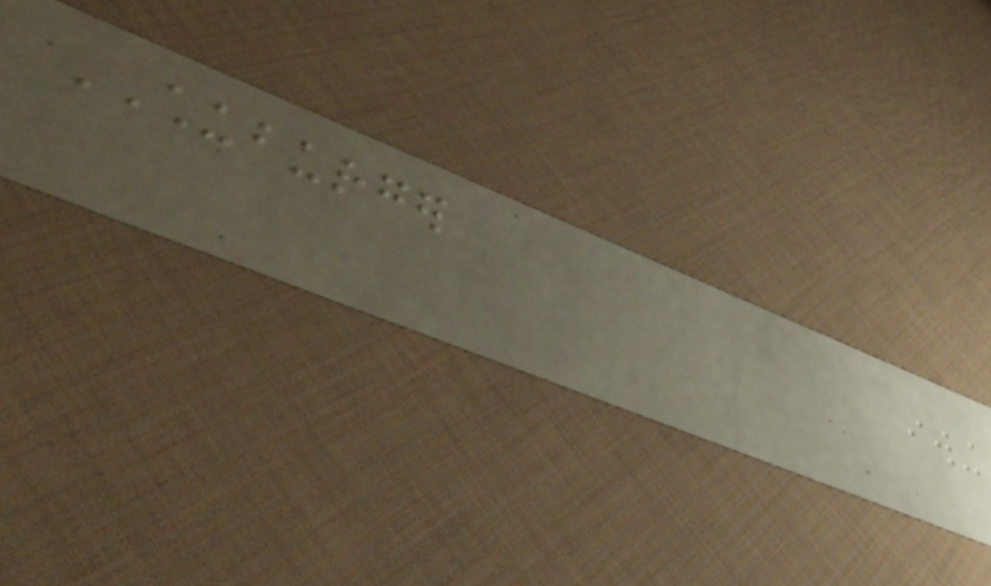CHUBURGER
